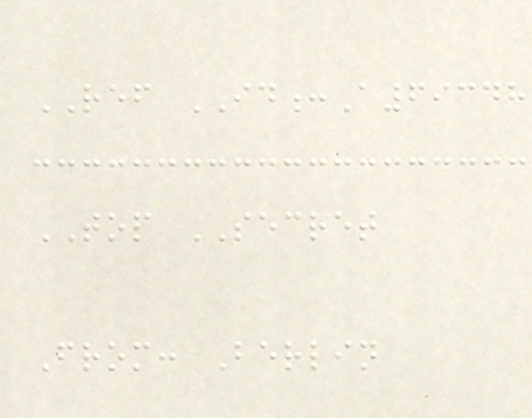REF ID:A69348
TOP SECRET
From: Berlin
